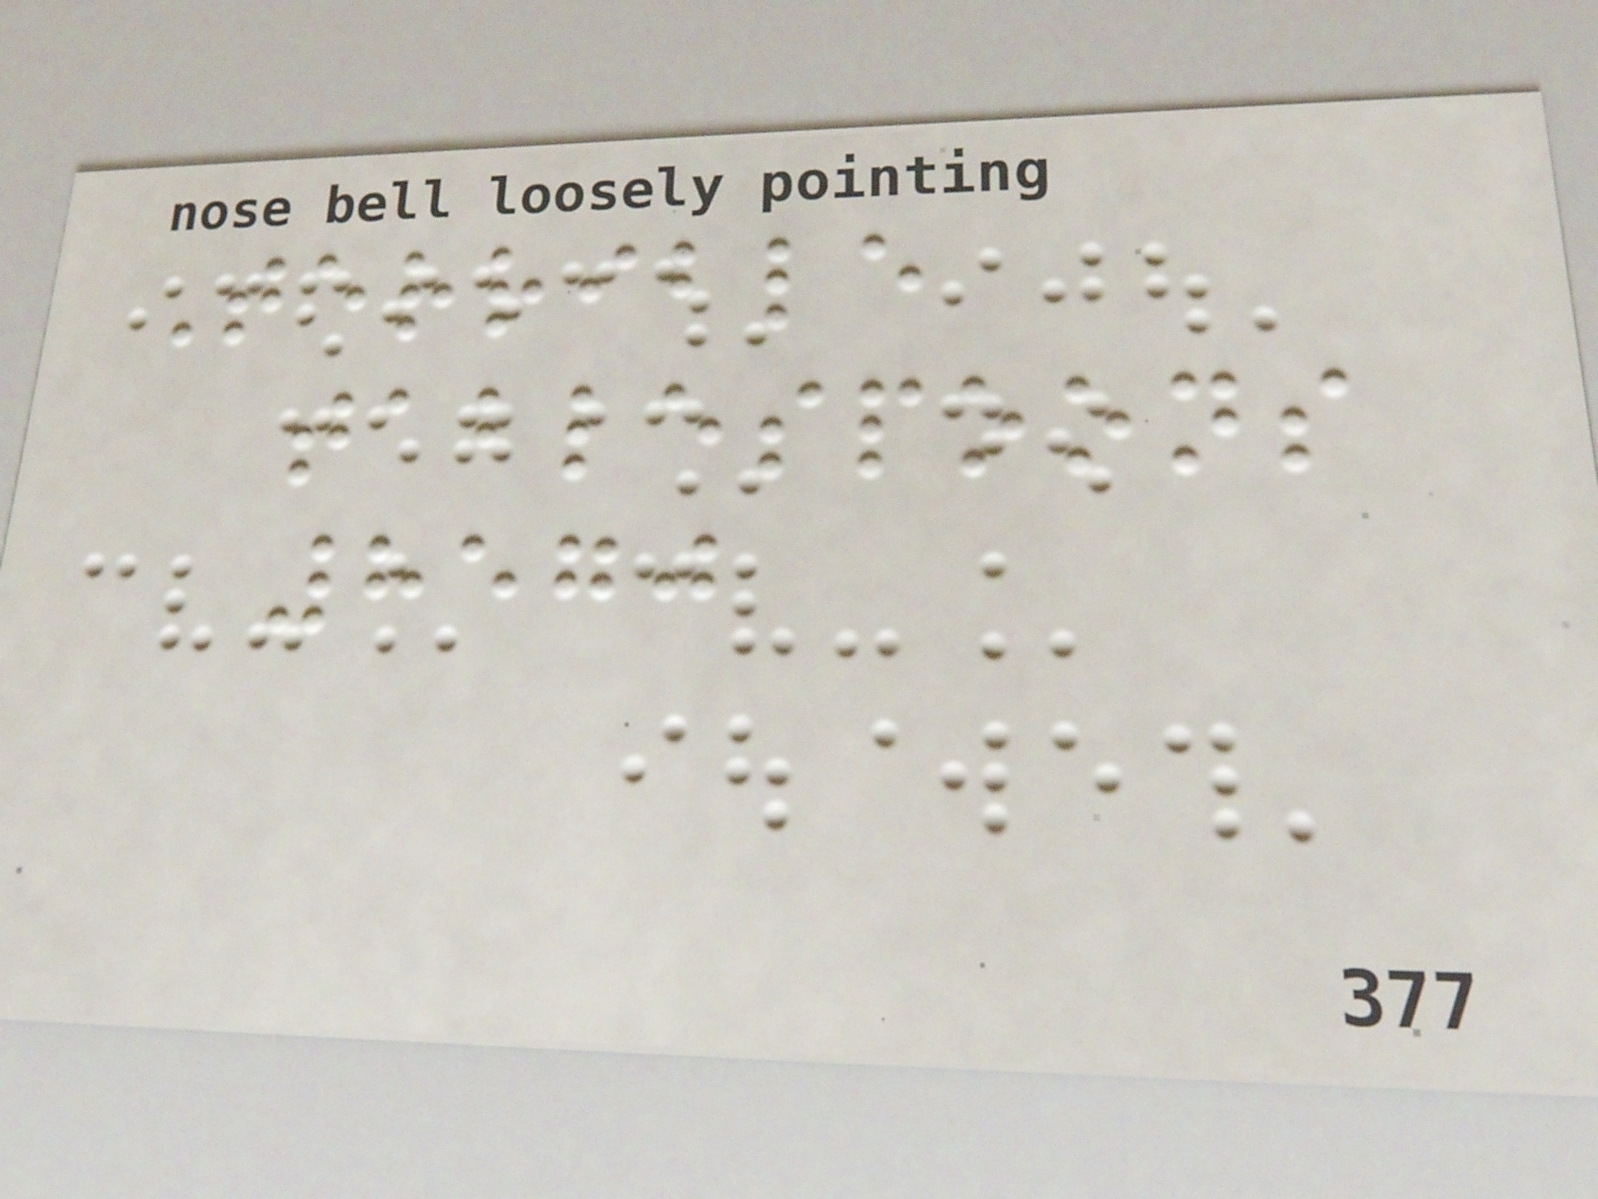Terrible
tablespoons
8570
